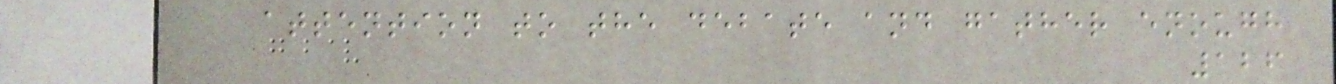attention to the debate and gather enough
126
